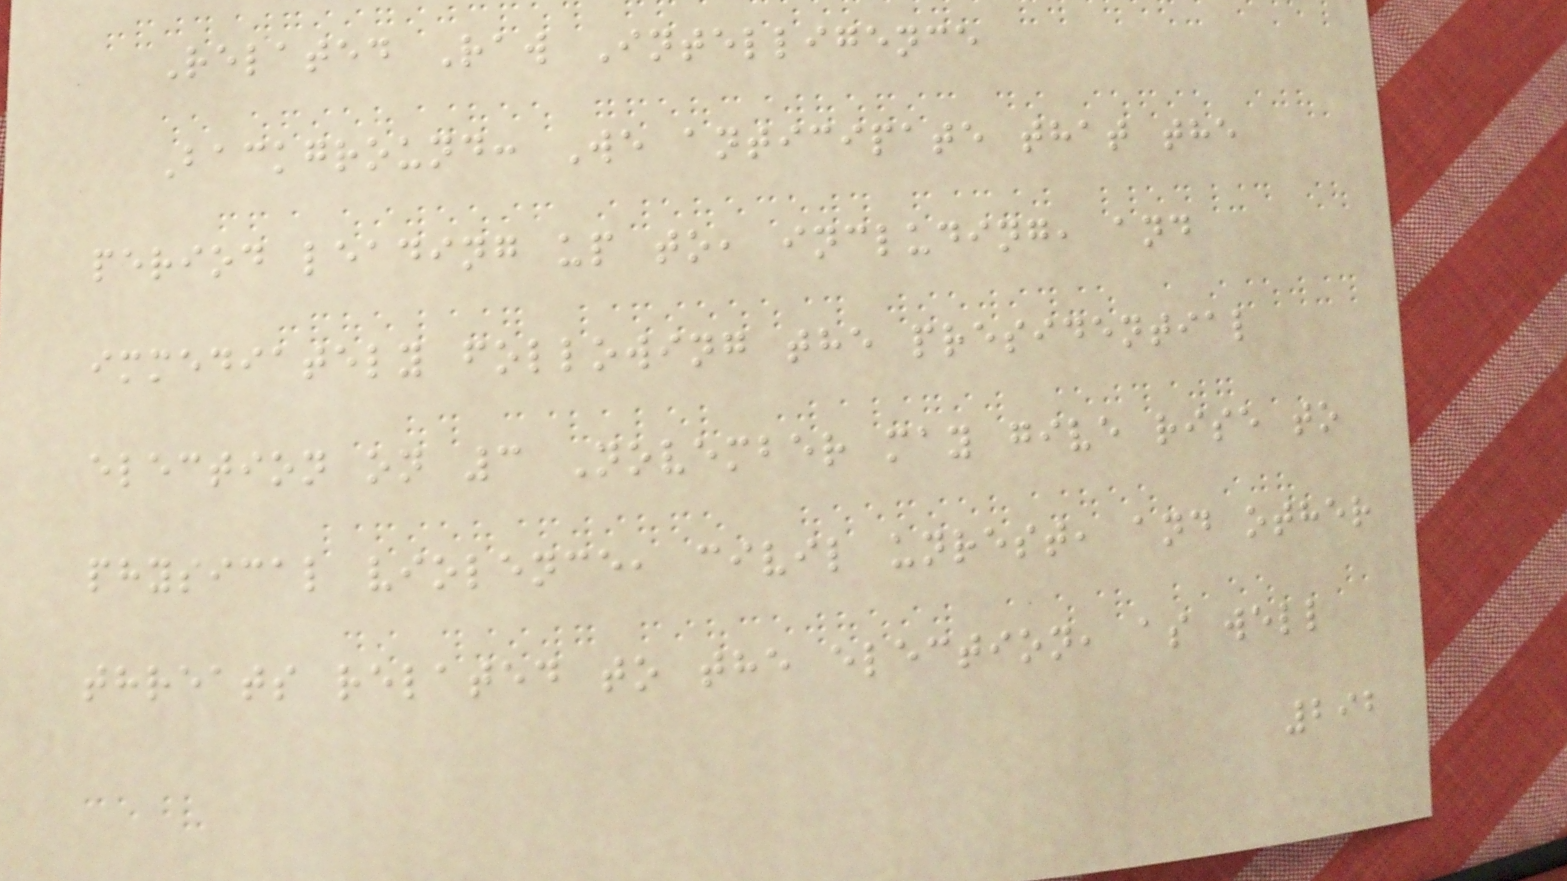Related Raw Intelligence
Background: We anticipate that the
period leading up to, including, and
immediately following the presidential
election on 3 November may give rise to
physical violence, civil unrest, and other
threats related to the election, as well
292
